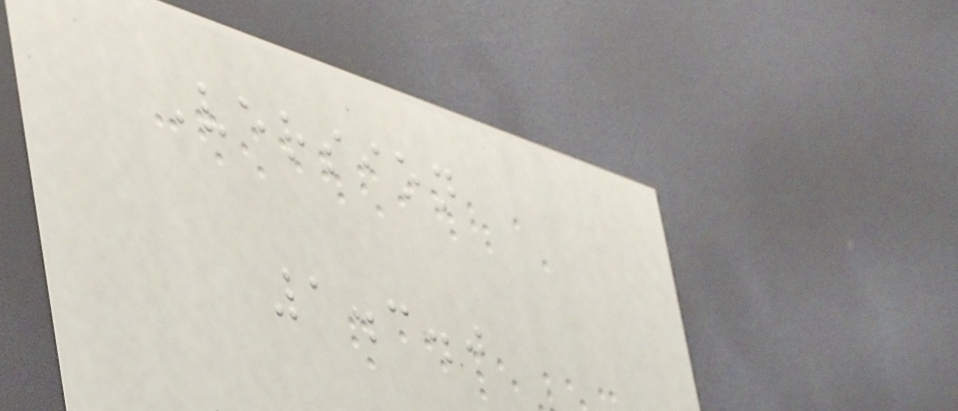Version
1.3.0
